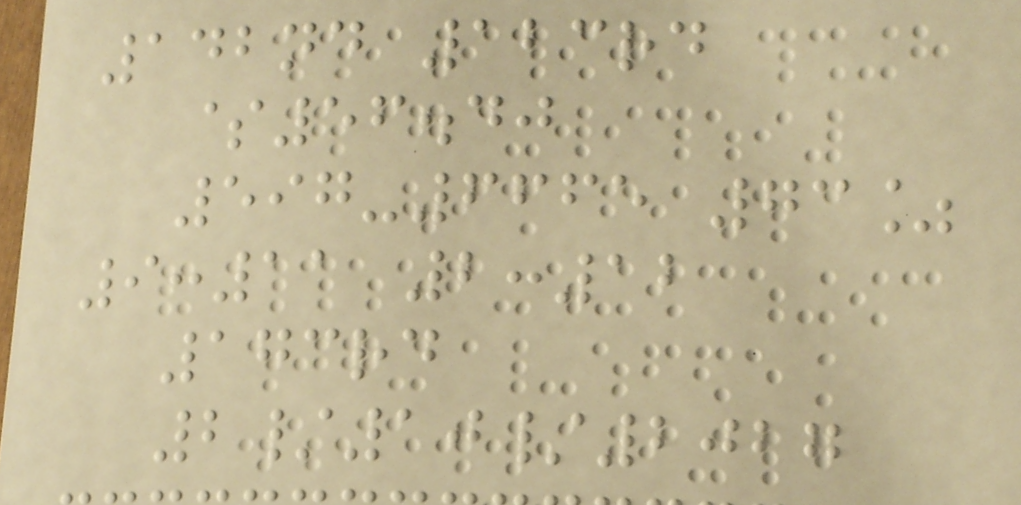142nd 123rd
$56.40
597-6665 73%
9:11 2:12
173rd
2/10/2027
